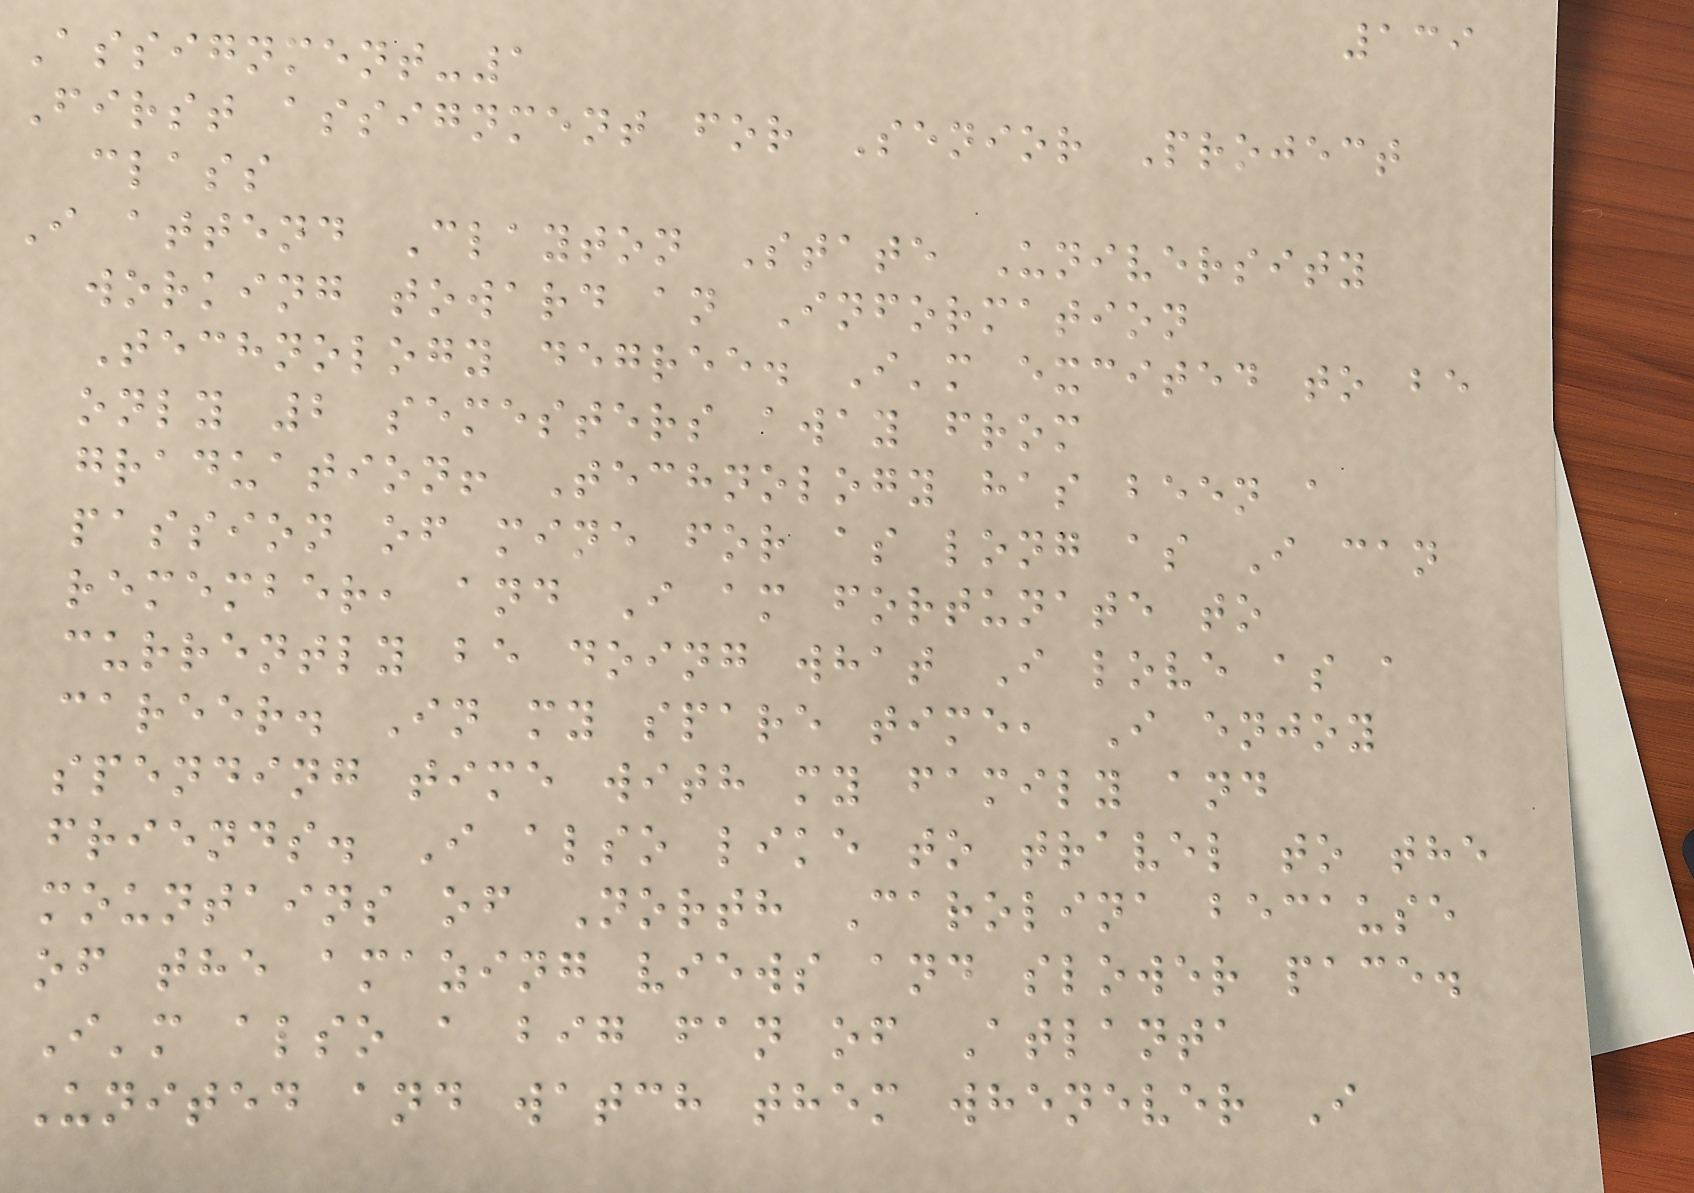139
Assignment-1
First assignment for Senior Project
class
I attend Clayton State University
working toward an Information
Technology degree. I'm excited to be
only 2 semesters away from
graduation! Technology has been a
passion of mine for as long as I can
remember, and I am fortunate to
currently be doing what I love as a
career. In my spare time, I enjoy
spending time with my family and
friends. I also like to travel to the
mountains of North Carolina because
of the amazing views and slower pace.
I'm also a big fan of Atlanta
United and watch them whenever I
